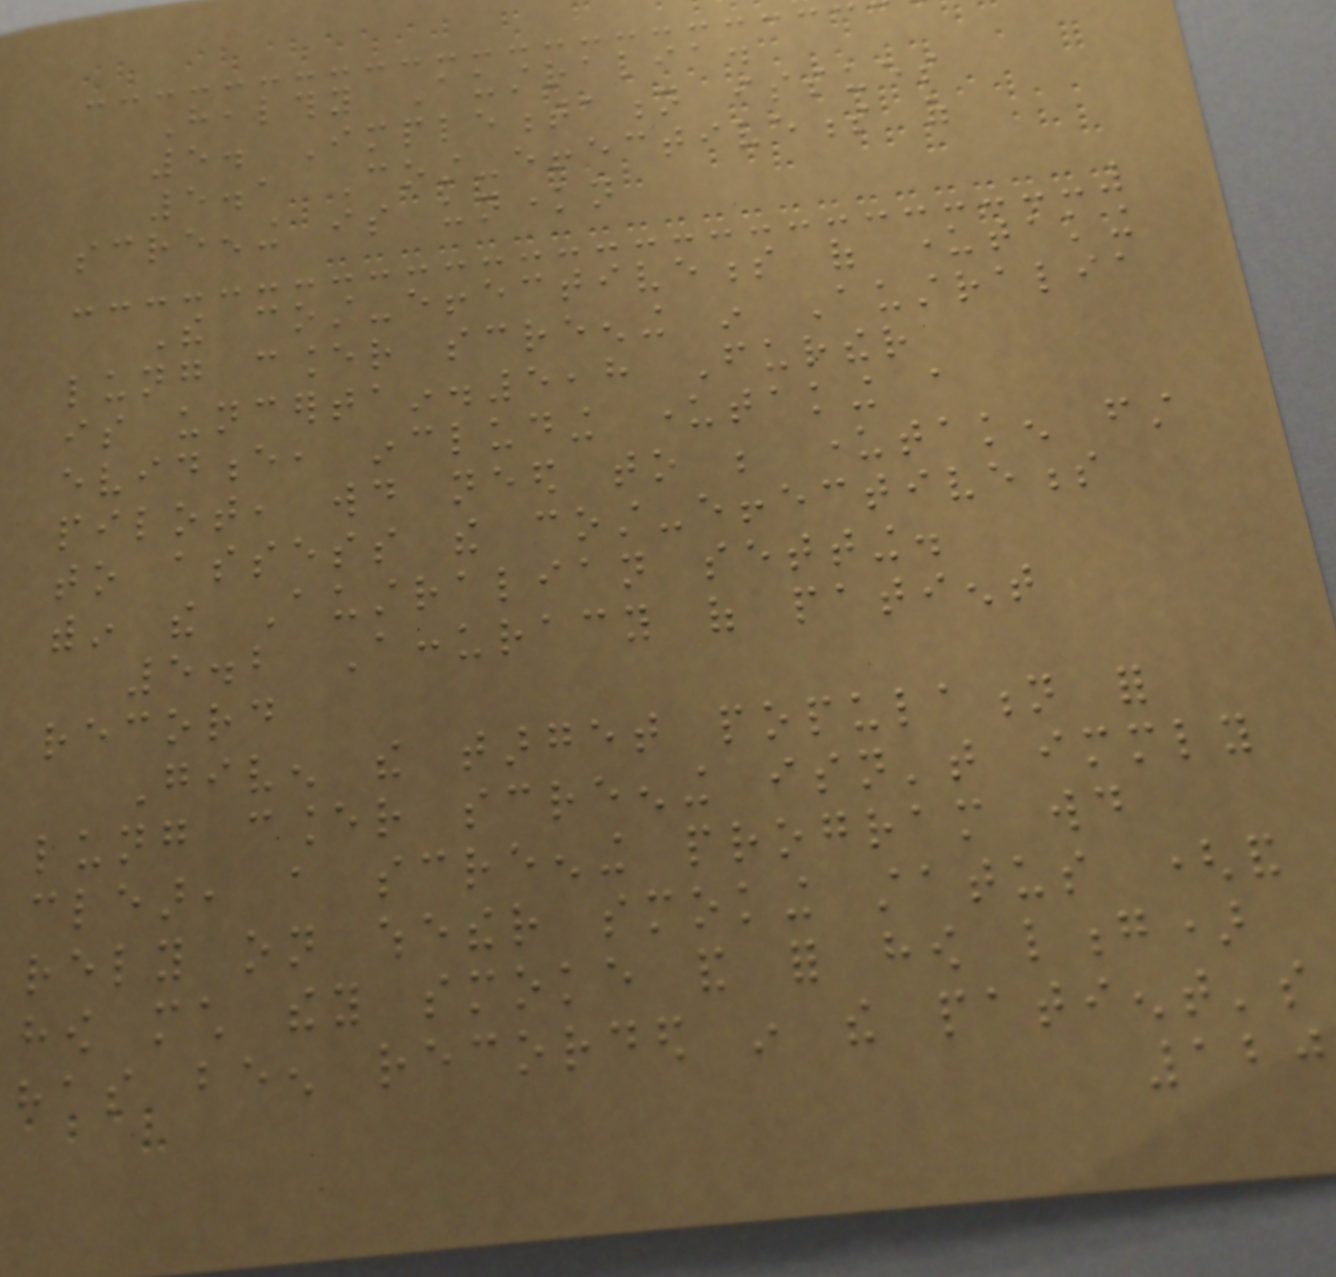Healthy Australia.
5. Implementation issues
5.1 Cost-effectiveness of
screening is unknown
The cost-effectiveness of undertaking
lung cancer screening in Australia
is uncertain.5,8 Further
evidence, including undertaking a
pilot, would need to be undertaken first
to assess the cost-effectiveness
within the Australian setting.
5.2 Accuracy of patient
record
Given the target population for
lung cancer screening isn't immediately
clear, a screening program would
rely on whether smoking status (and
how much they smoke and for how long)
has been recorded in the patient's
120
